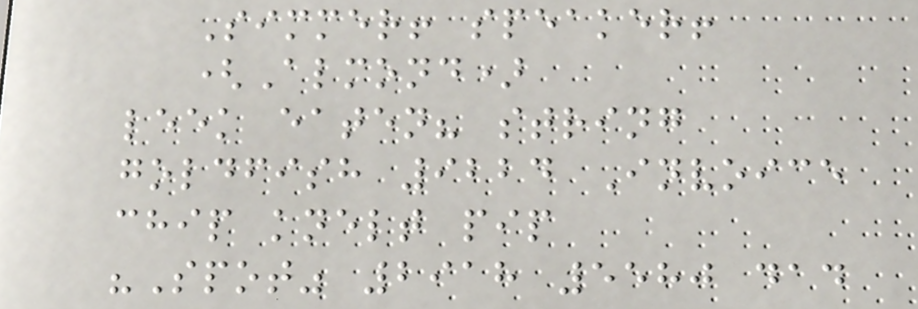Simmer! speaker!
(Almond)
leek eaten? string
goldfish 9224 Invoice
chip knelt pip
"Spot" 2918 5580 dad
